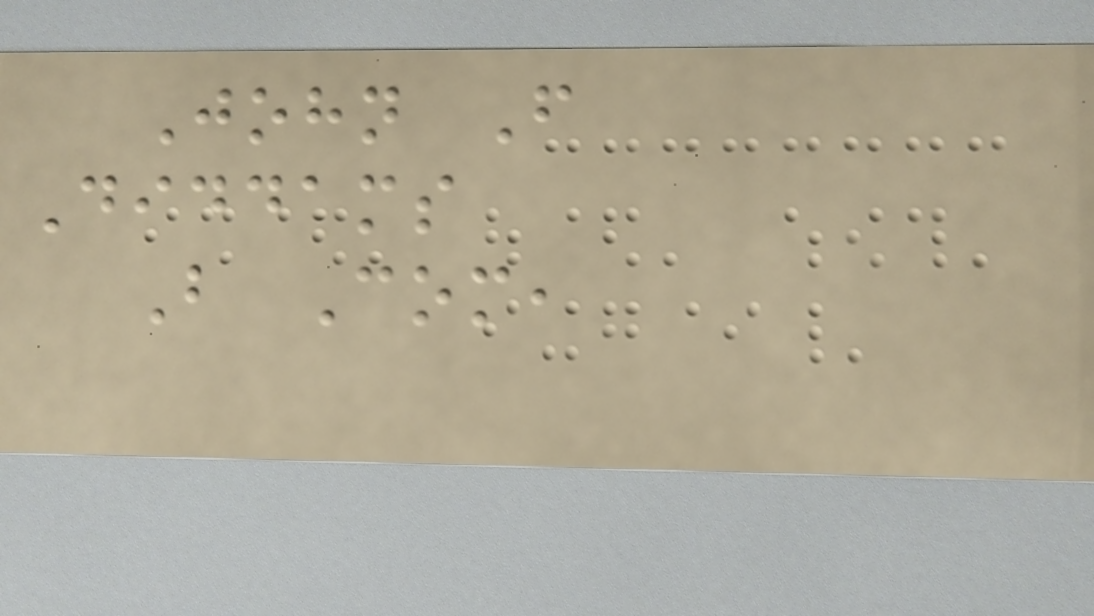John F
Diddams
B Com,
